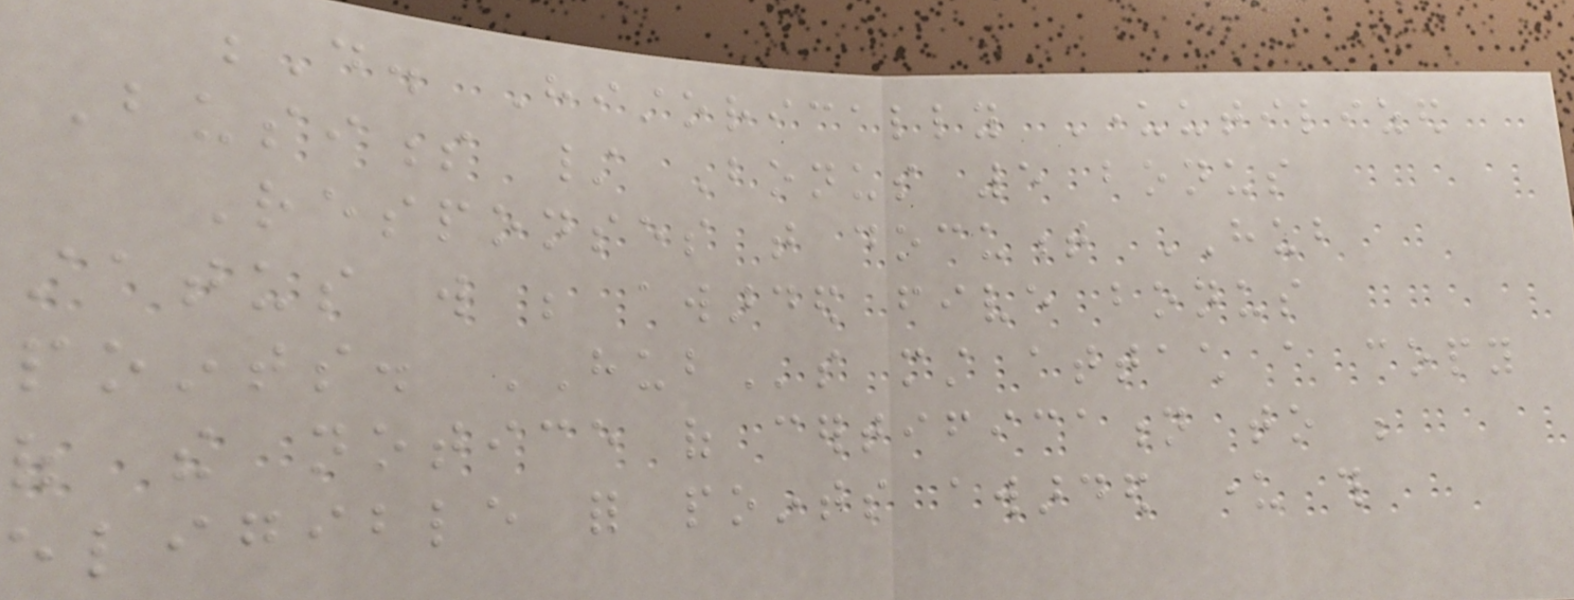D. Historically Underutilized
Business / Bonus 5 bonus
Responses that document HUB
status will be awarded five bonus
points. HUBs must attach a copy
of the notice of certification to be
eligible for points awarded under this
